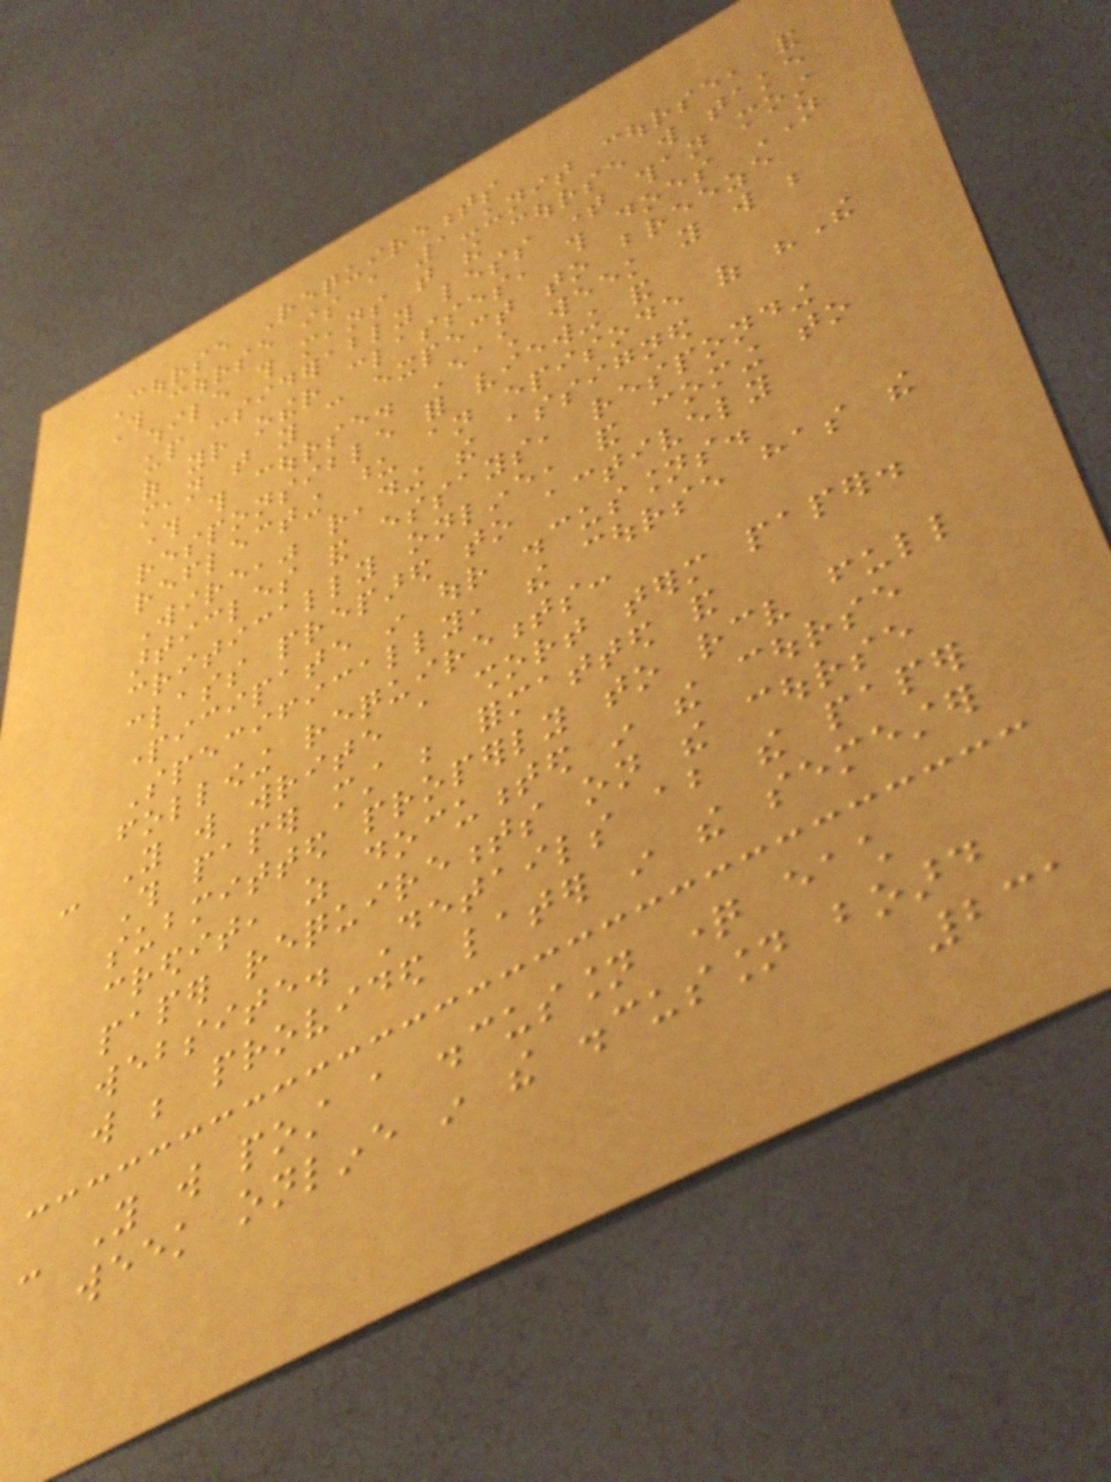Course Requirements
This course is a 1-unit course, and
while this means that the course will take
up considerably less time than most
of your other classes, this does NOT
mean that you can expect to breeze
through this course. Each week you will be
responsible for viewing and
reflecting upon an episode of "The
Wire," reading the assigned
articles and essays, responding
critically online, and coming to
class prepared to actively
participate in our discussions.
Specifically, the course has the
following requirements:
- You will write a short term paper.
This paper must be formatted and
submitted properly to receive full
credit, as documented in the course
paper requirements on the course
website. Details about the paper
will be provided later in the semester
- You will post a discussion question each
week online in the discussion board
231
